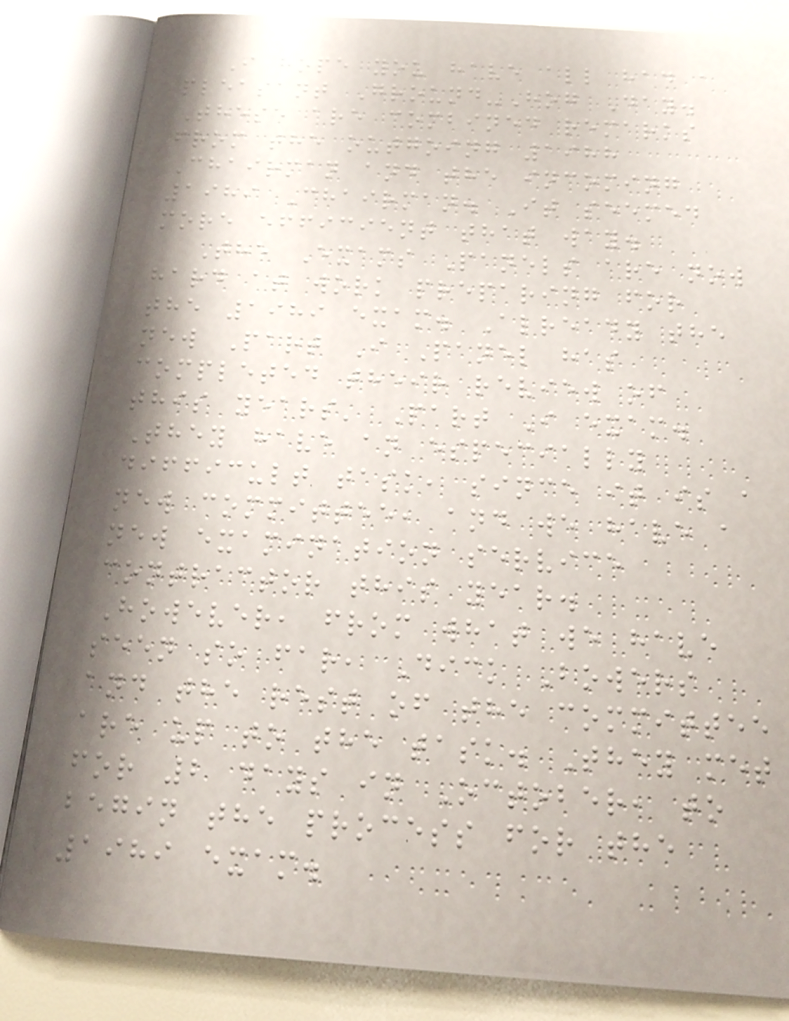I hope you have all had a
pleasant Ground-Hog Day.
These are combined remarks
from the outgoing 1988
Chairman and the incoming
1989 Chairman. It seemed
more efficient that way.
The Exams Panels are now
hard at work preparing for
the 1989 exam. Already the
new Part I Panel has
completed their review of
this years' Part I exam.
They have an especially
difficult task, since it is a
new committee, and we have a
new examination service
contractor this year.
However, from what we have
seen so far, Dick Bowers
and the rest of the committee
are up to the task. They met
for 2 days in October, to
begin the process for the
1989 exam.
